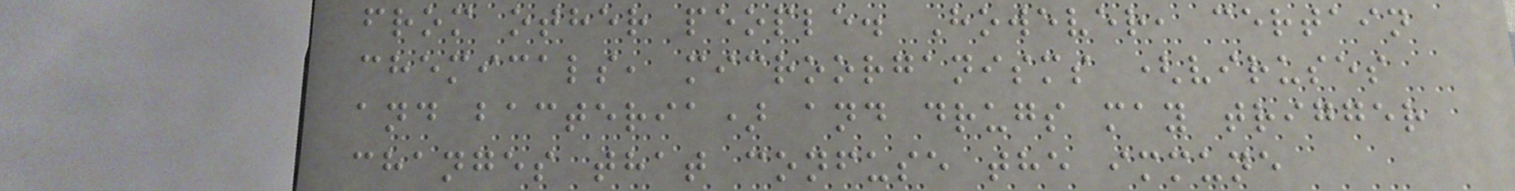from other people. However, certain
chemicals, microorganisms (viruses
and bacteria) and drugs may trigger
changes that confuse the immune
